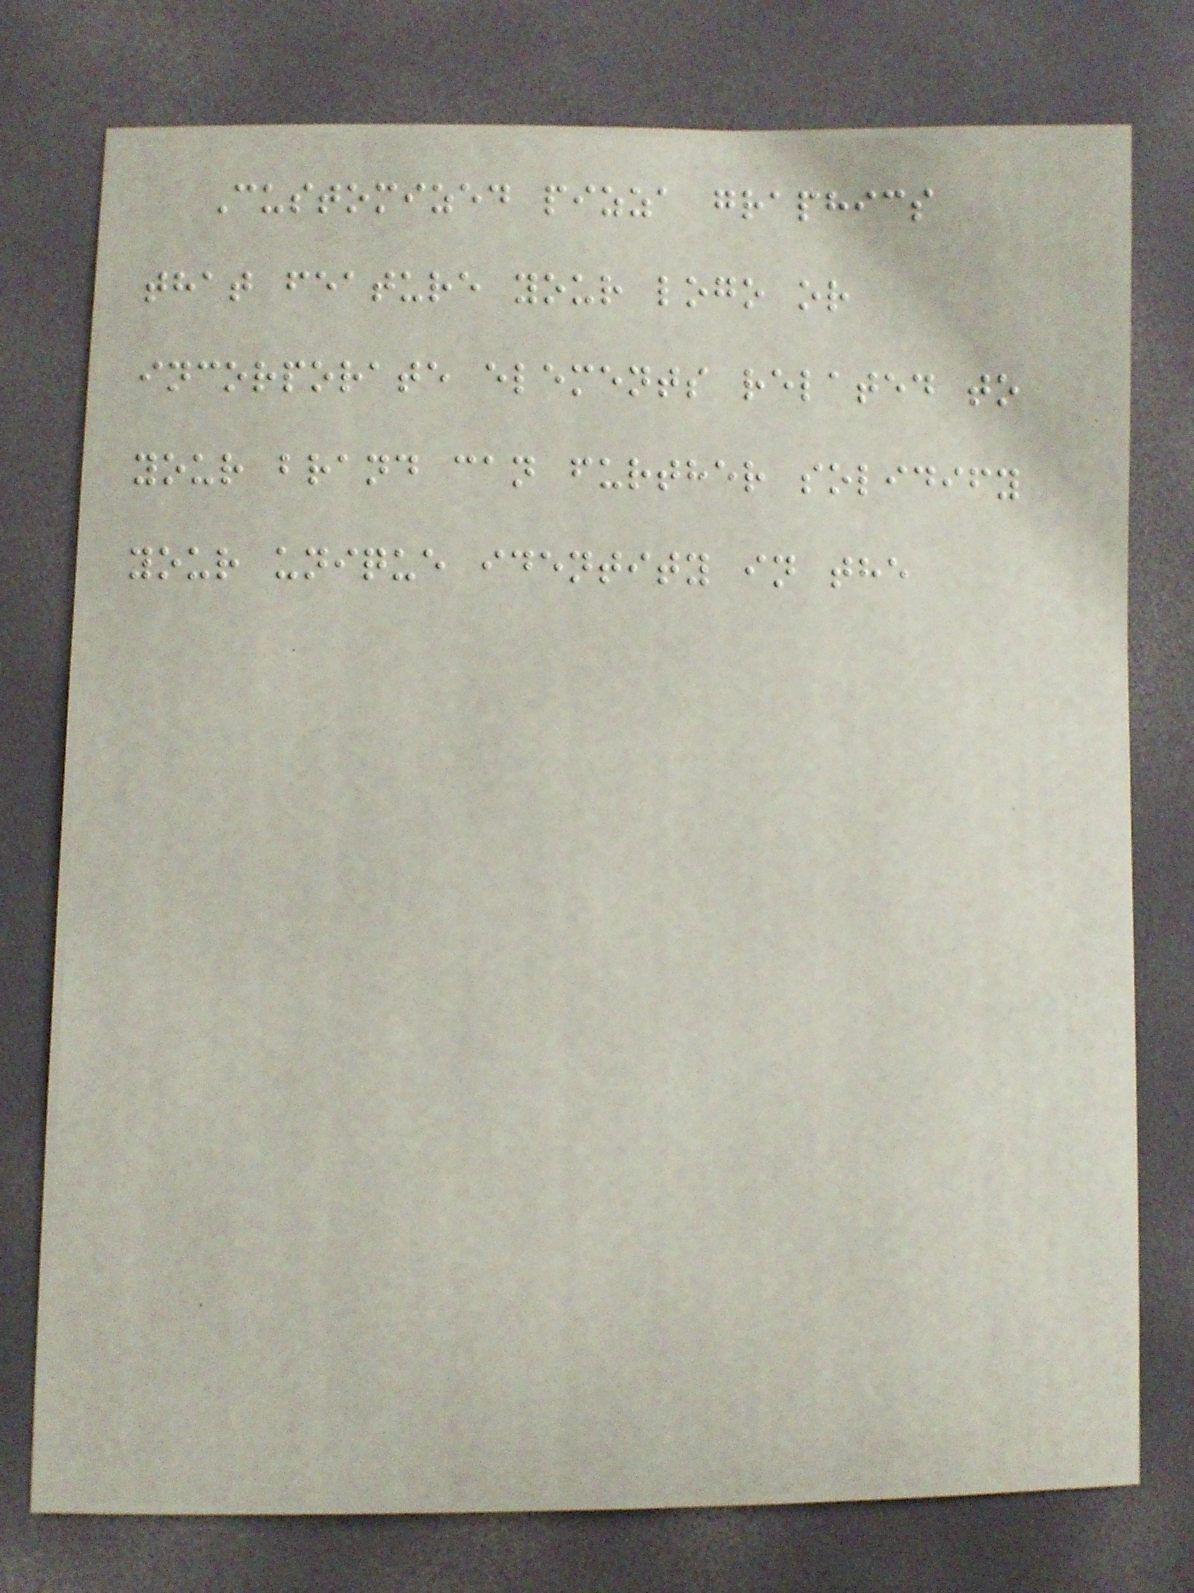Customized pizza graphics
that feature your logo or
incorporate elements related to
your brand can further solidify
your unique identity in the
